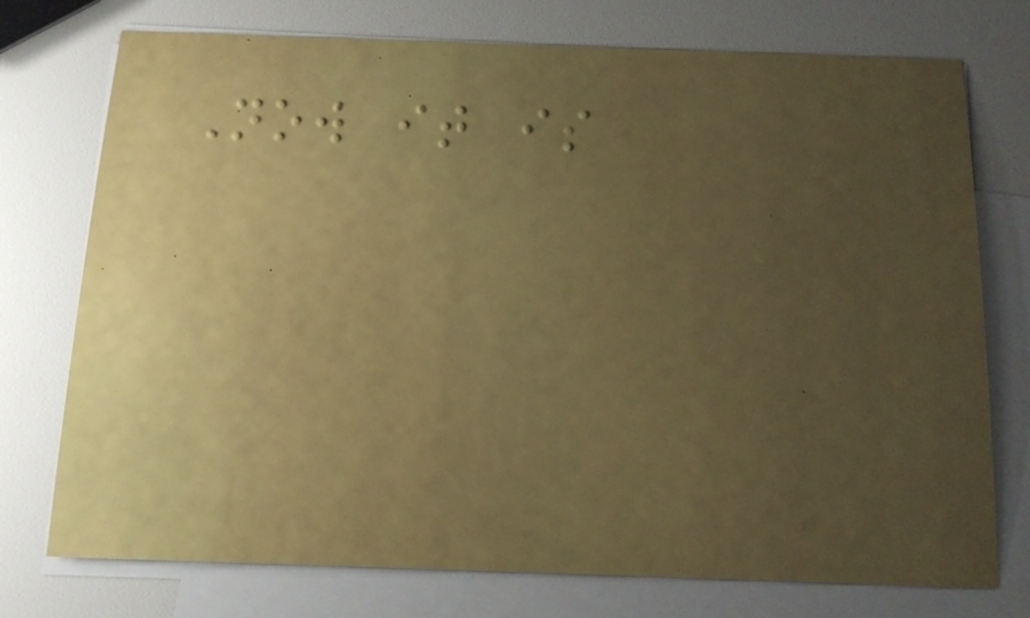Now it is
